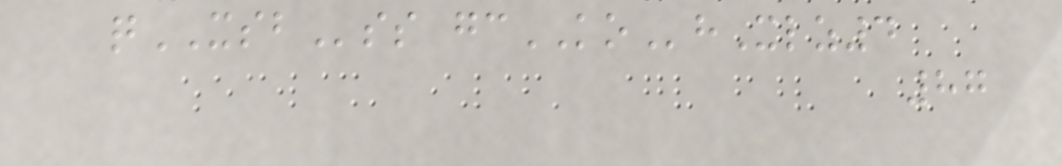qXSBss gcKOhXlz4
87
